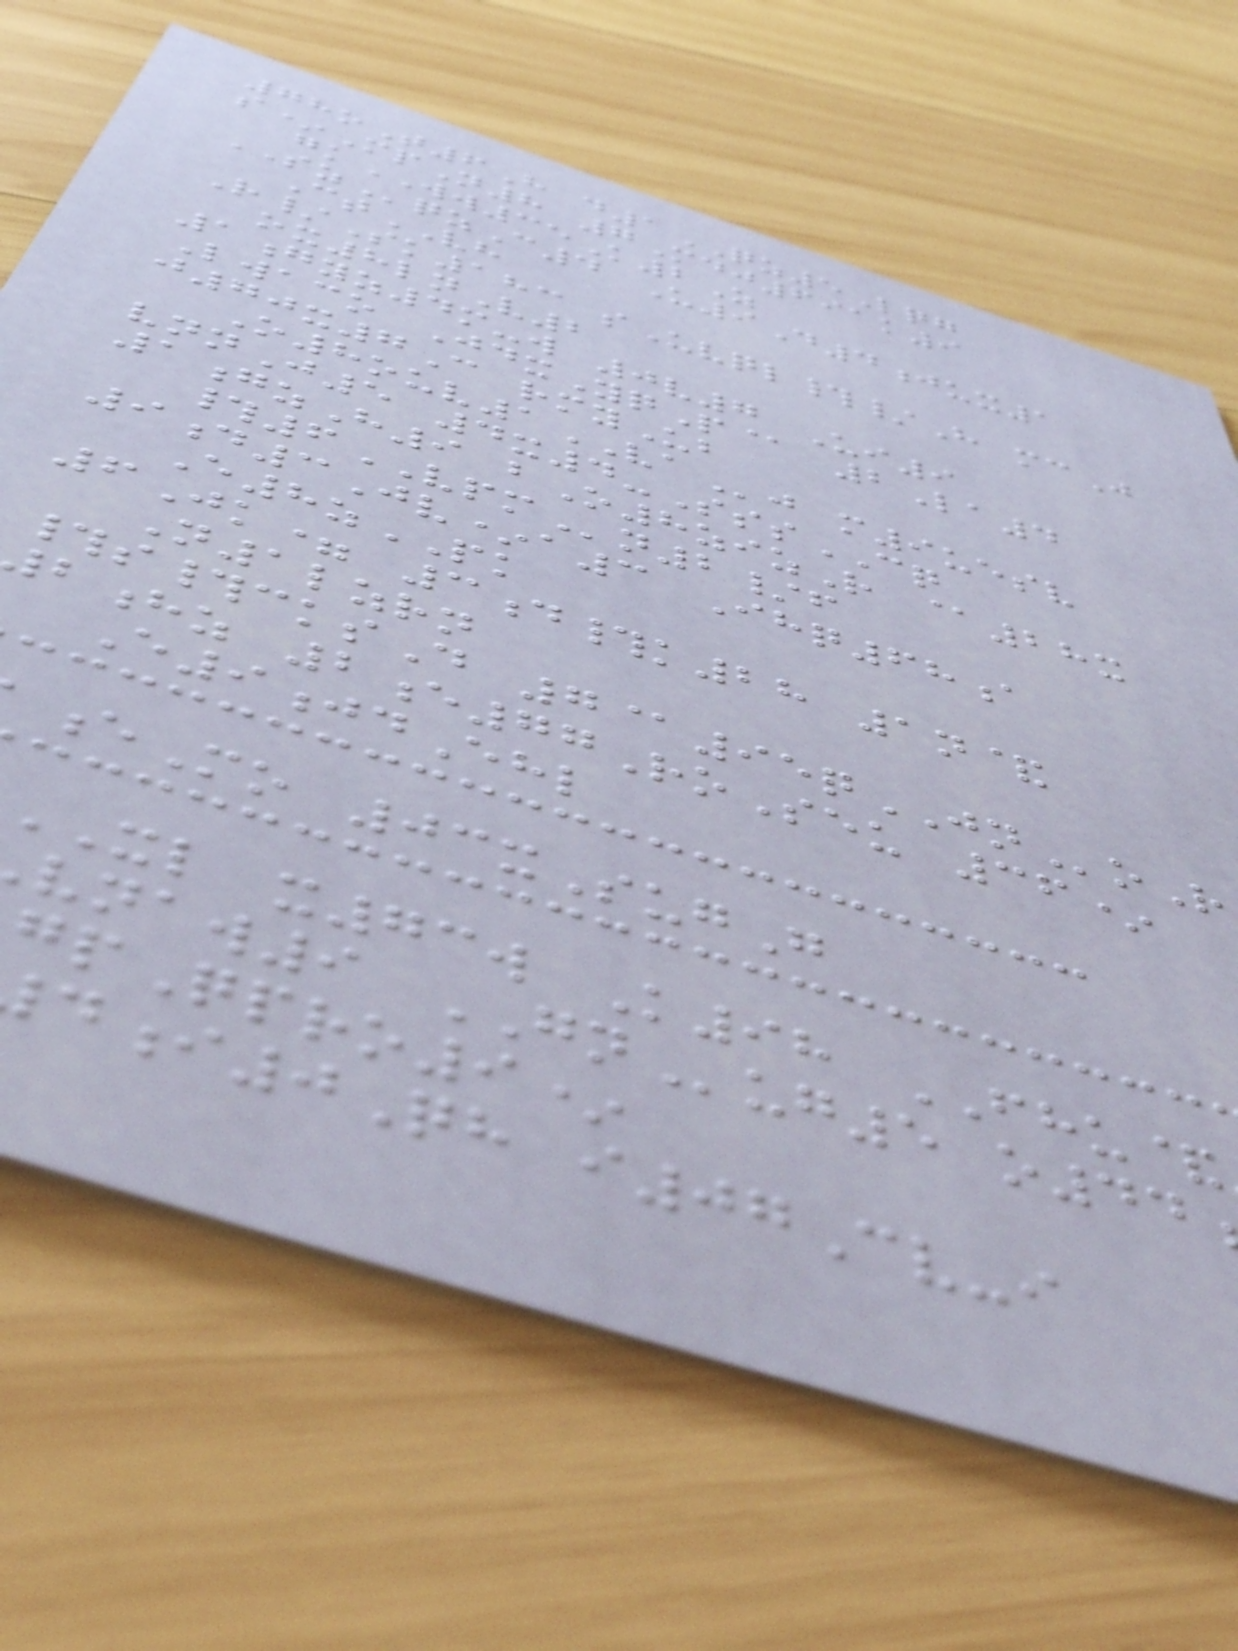78oT6H d1QZ5Lqg
s*MpN8 7Mdj691k9
gkWW35K2Z
SZqzC4 U9D4jux1
CtVH
R/Sk183 sUvql#/H mcJ
ox8lnV2
1gyz4m-w 0v7 Ui9
Lwaco JdxYqP@ 2La4
j70x7C rmyUb
O8ouv1VAj m9uesv
vnnJ5 4x4-SssCQ
1gzH9 bO8zizR @28x
#6VPMn2/f
9d3Jv*a3 Ihq68a
E8zPK
6Jk= 3d#k28 1n&
N1lzrn
#s#cksD 7@95qJNoR
hz 2e77RoSeu 36*
E9jdEhl
eMo 03xSugG
xl x73w K98 FHU&
vnaw9 GNug5 o44
pQpro9*
i0Qh i07Cv-i
